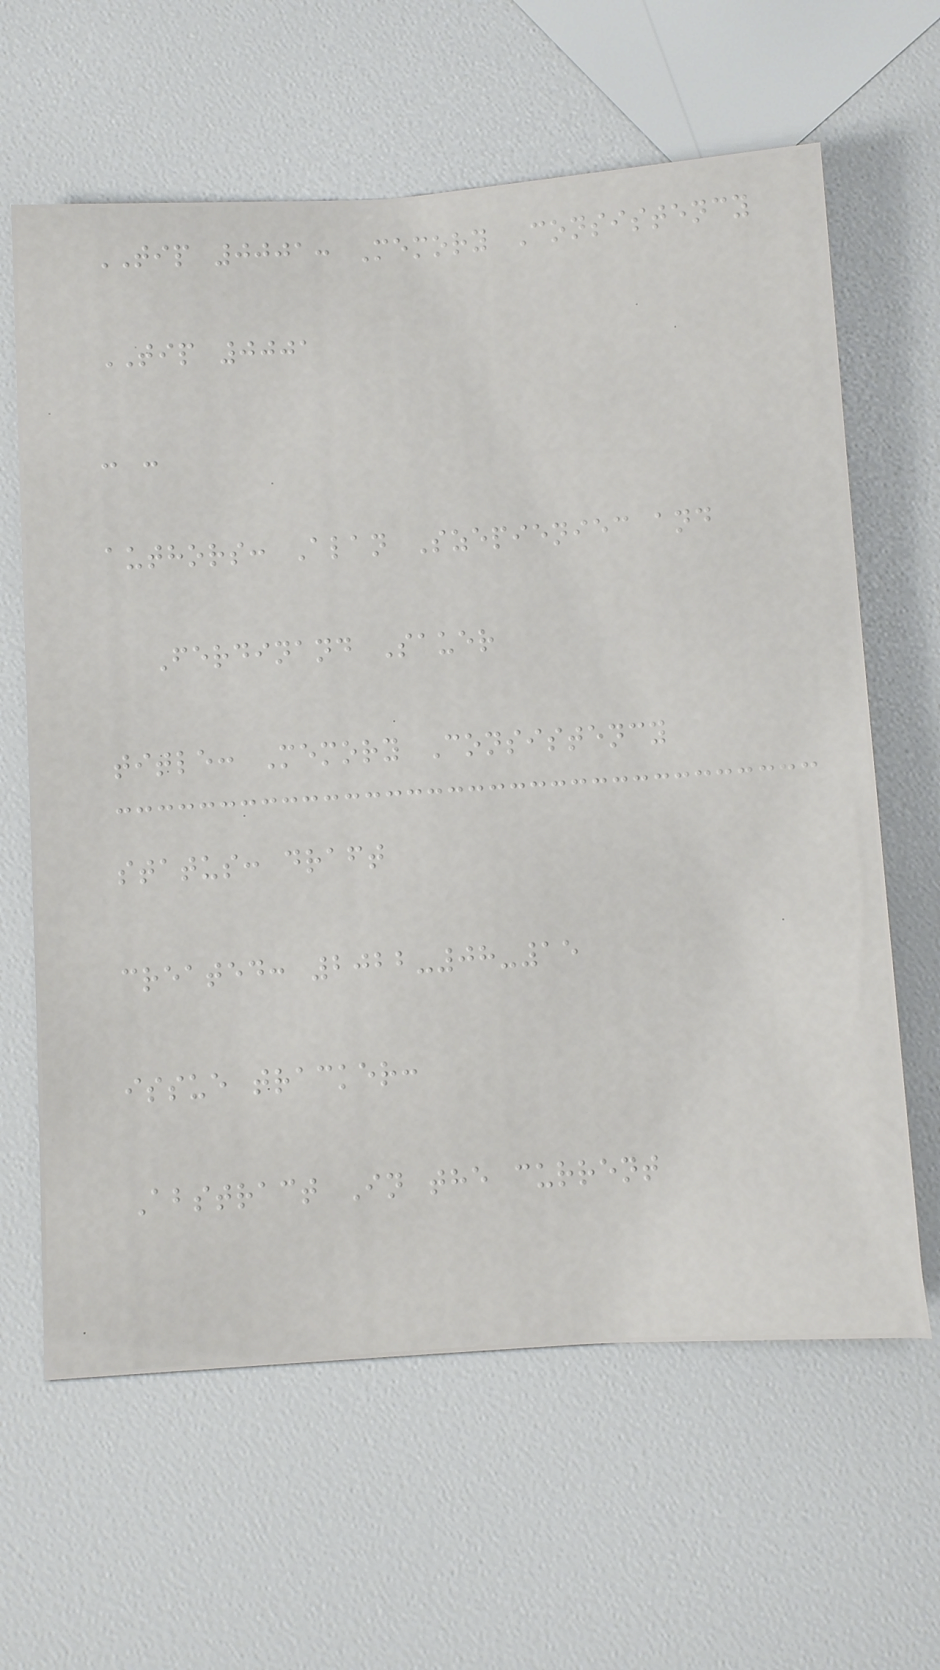TIP 0001: Memory Consistency
TIP 0001
- -
authors: Alan Szepieniec and
Ferdinand Sauer
title: Memory Consistency
status: draft
created: 2022-08-15
issue tracker:
Abstract In the current
